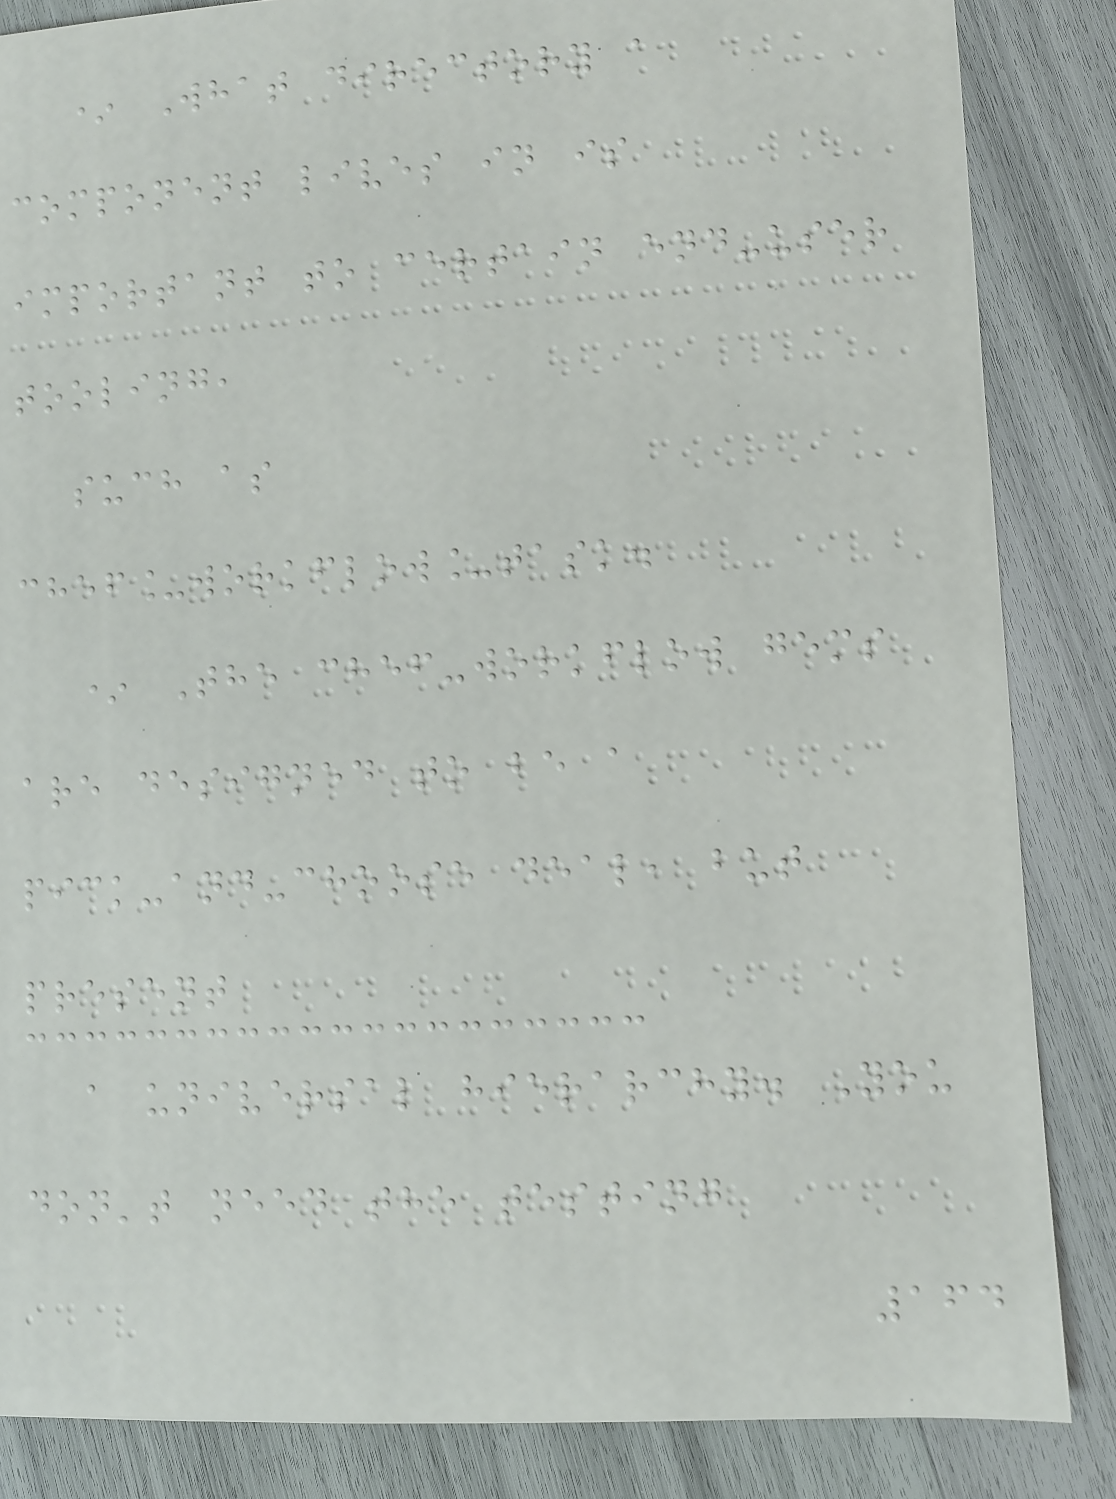* What directory a
component lives in is
important to certain end-user
tooling,
such as
chef_workflow_task.
* The chef-workflow gems
are designed to be a
pick-and-choose deal, but
present
a universal hierarchy. You
don't need the testing
164
